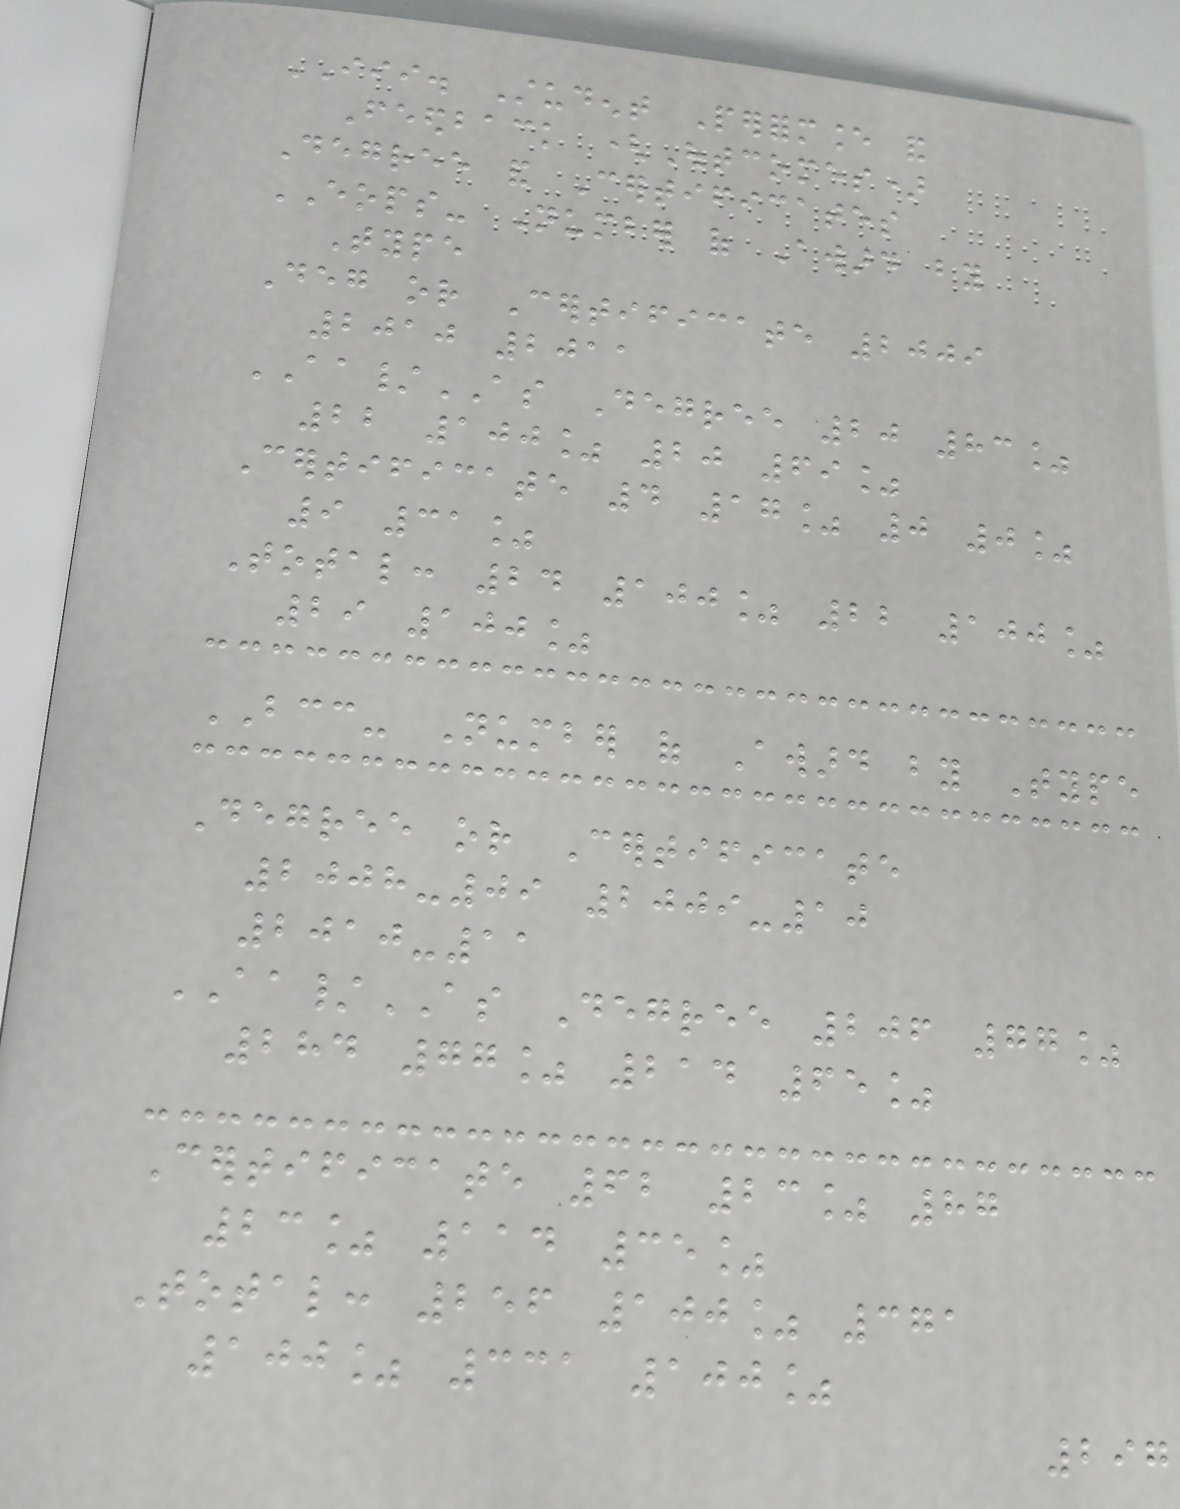III. Student Performance and
Feedback (Outcomes)
Degree and Certificates
EOPS- Number of Award by
Type
Deg or Certificate 2009
2010 2011
AA/AS Degree 20 83%
22 100% 20 69%
Certificate 4 17% 0 0%
9 31%
Total: 24 100% 22 100%
29 100%
BCC- Number of Award by Type
Degree or Certificate
2008-09 2009-10
2010-11
AA/AS Degree 206 77%
284 77% 214 65%
Certificate 62 23% 87
23% 114 35%
Total: 256 100% 371
100% 331 100%
297
